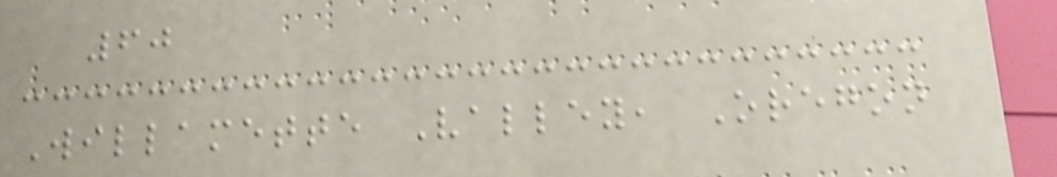60
Willamette Valley, Oregon
